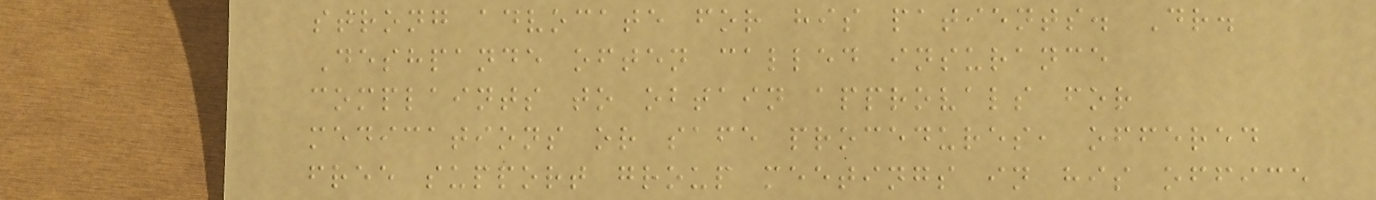strong advocate for his patients. Dr.
Deshpande often called insurance
complaints to obtain approvals for
medications or safe procedures, offered
free support group meetings in his office
